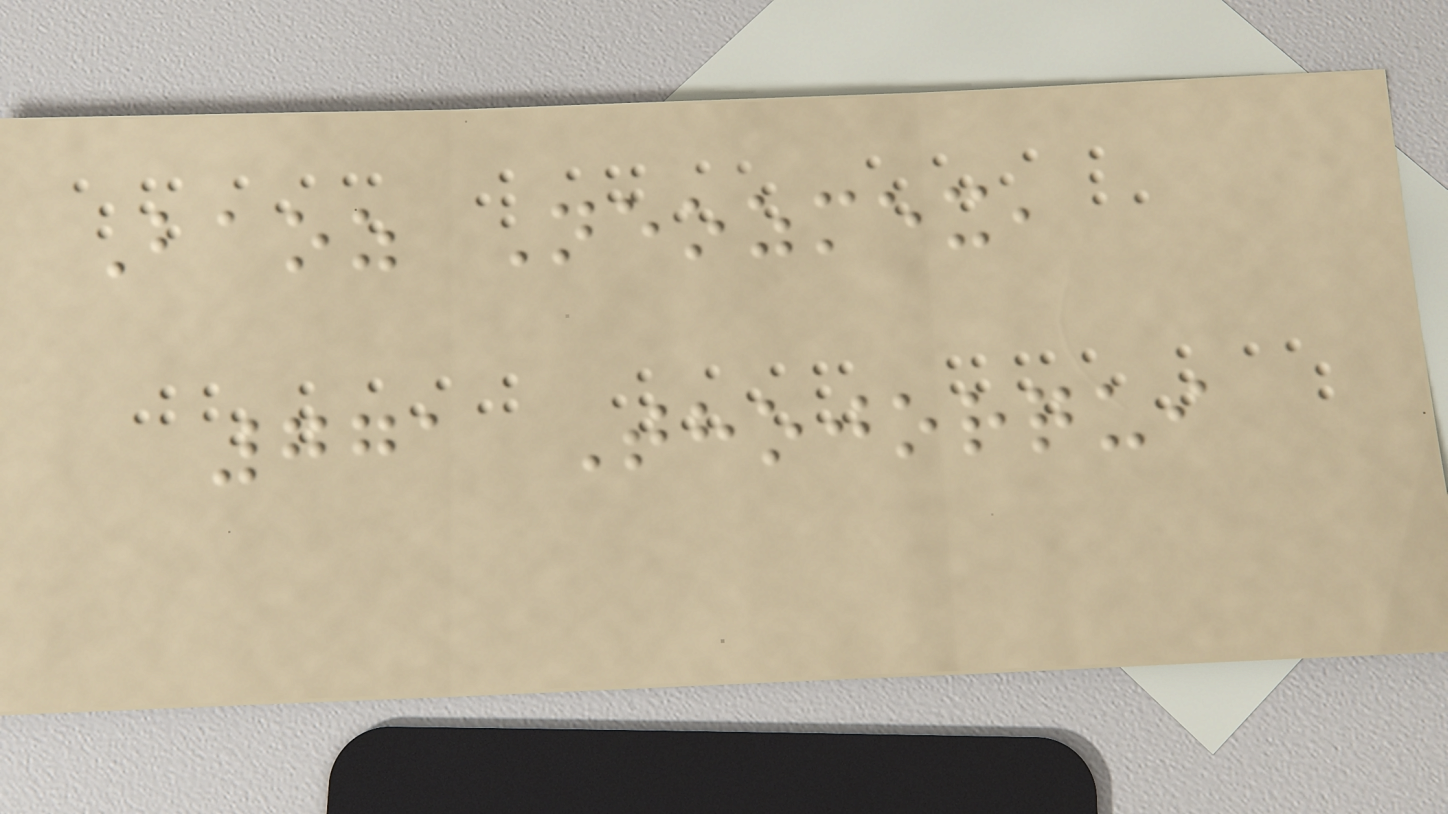Baoz Neozmex,
771 Thojorqui
